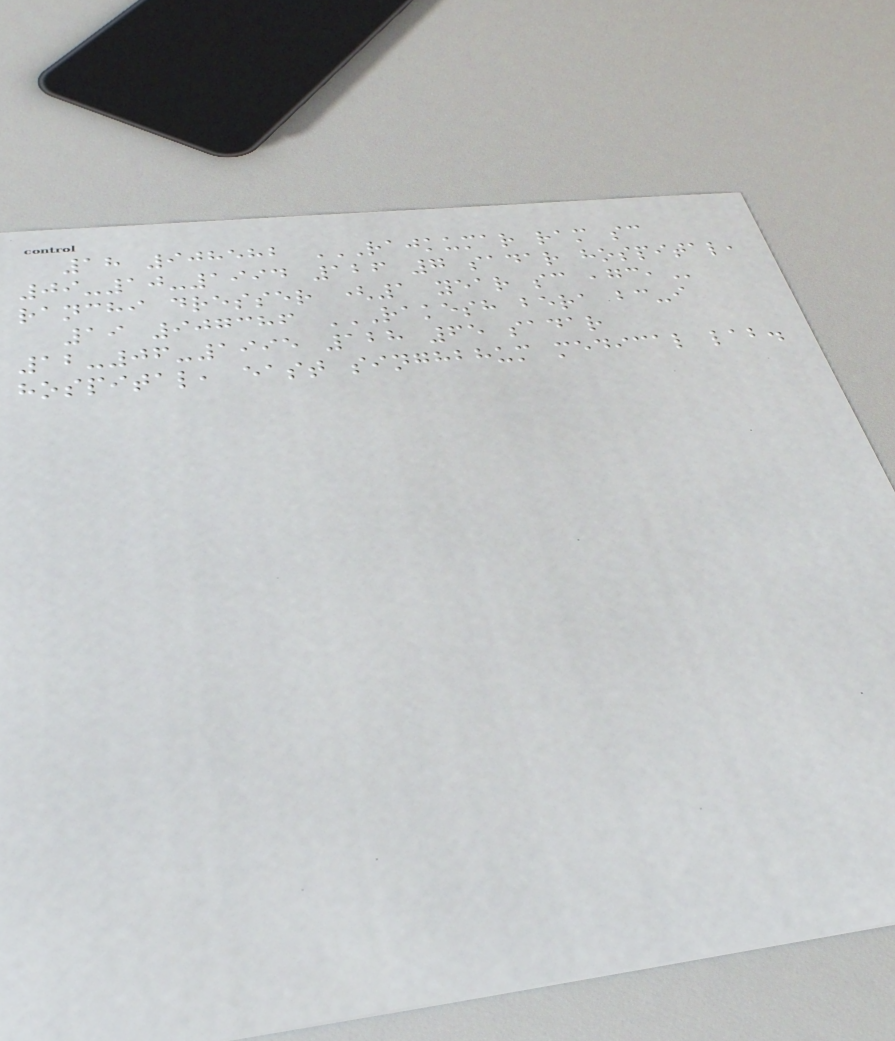18 908582 RAJKUMAR RAM SC
09-10-1994 126 7 SADAR HOSPITAL,
RANCHI DRESSER (1 YEAR SC ,GC,
19 907386 RAKESH BERA BC-I
12-06-1995 128 65 SADAR
HOSPITAL, EAST SINGHBHUM MEDICAL LAB.
